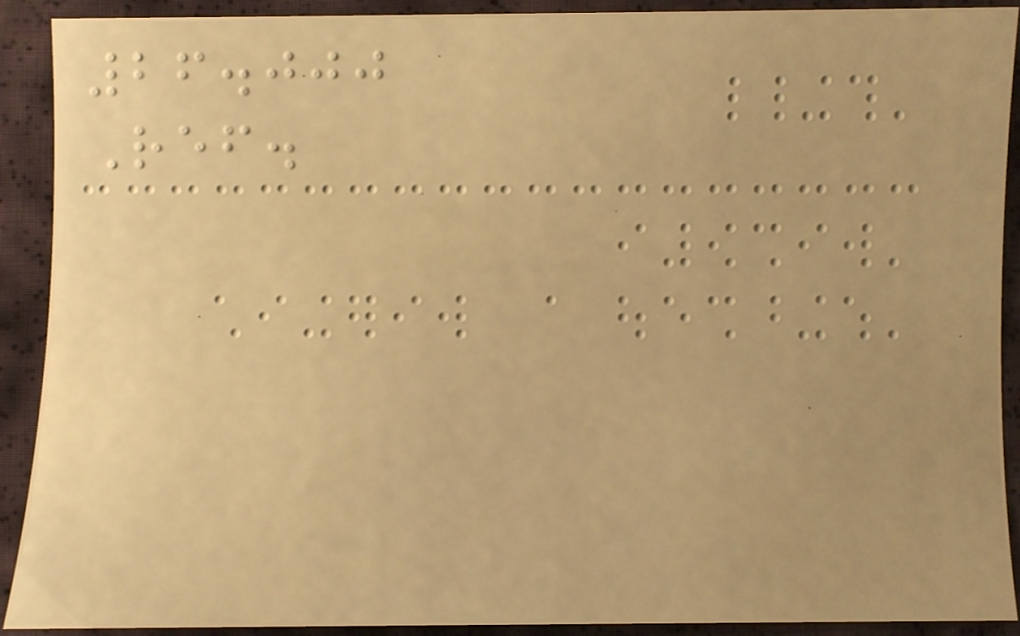26.000
Ref.
